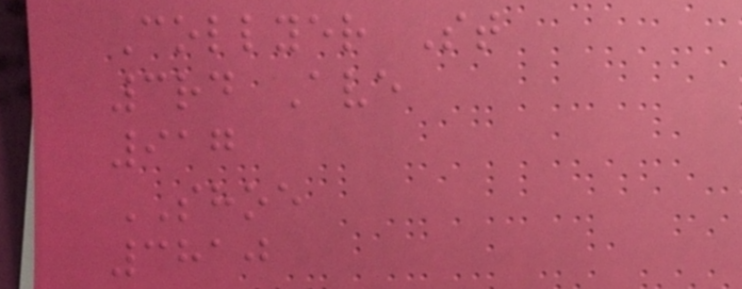Collyer St
3rd Ave
917
SHOE
3810
